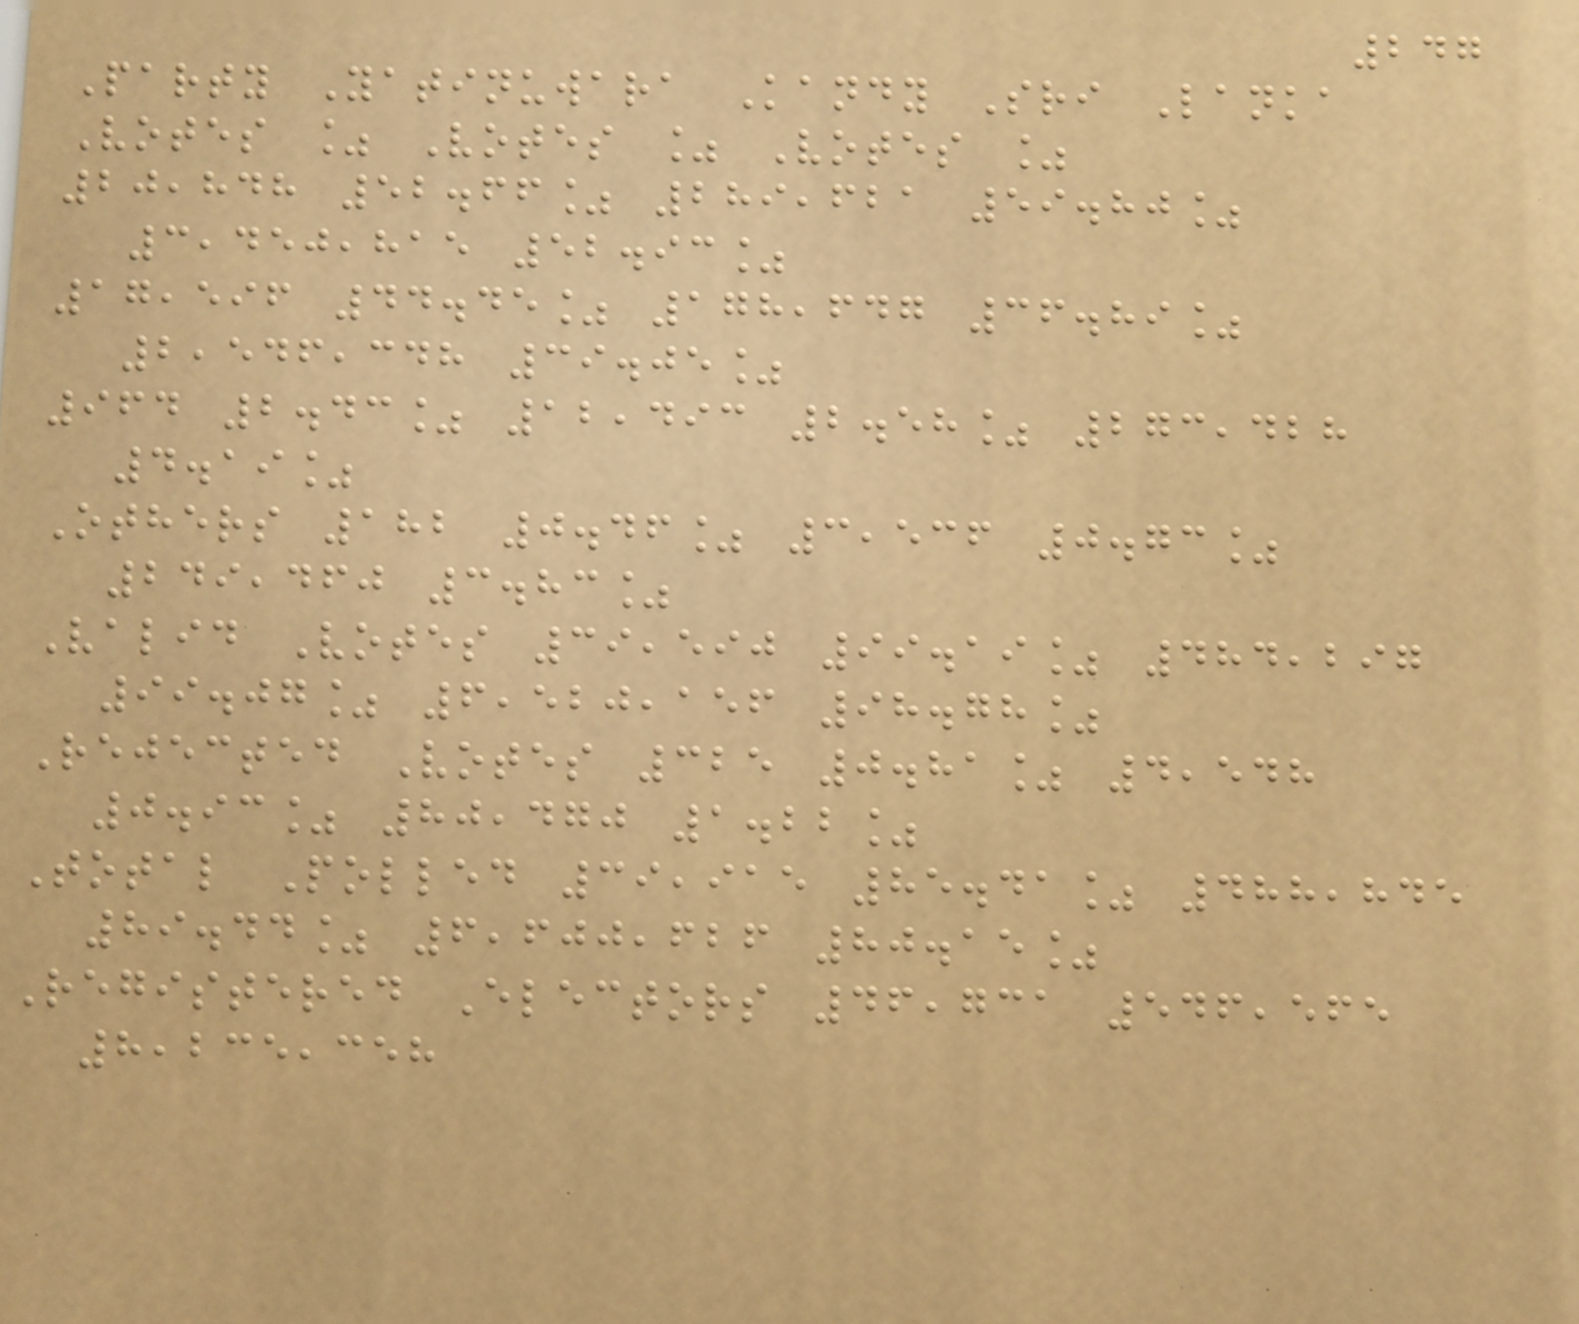247
Party Yatinuwara Kandy Sri Lanka
Votes % Votes % Votes %
20,848 52.66% 289,621 59.80%
3,450,815 52.93%
17,596 44.45% 178,647 36.89%
2,546,348 39.05%
964 2.43% 12,493 2.58% 273,428
4.19%
Others 182 0.46% 3,536 0.73%
249,460 3.83%
Valid Votes 39,590 99.19% 484,297
99.07% 6,520,156 98.78%
Rejected Votes 325 0.81% 4,548
0.93% 80,470 1.22%
Total Polled 39,915 85.41% 488,845
89.44% 6,600,626 80.15%
Registered Electors 46,731 546,565
8,235,358
